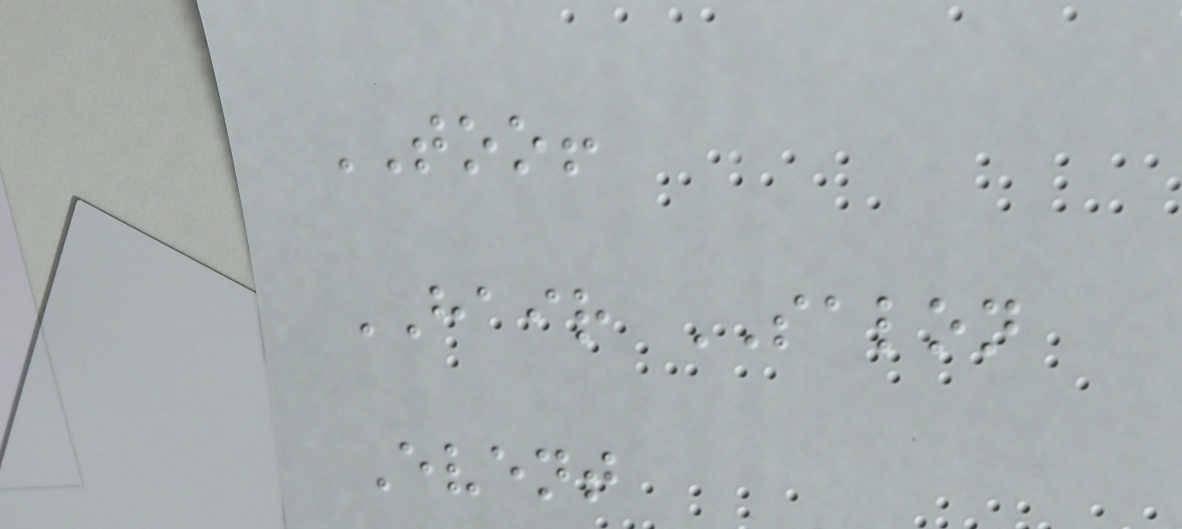TOO!
HAIR SALON
Event
